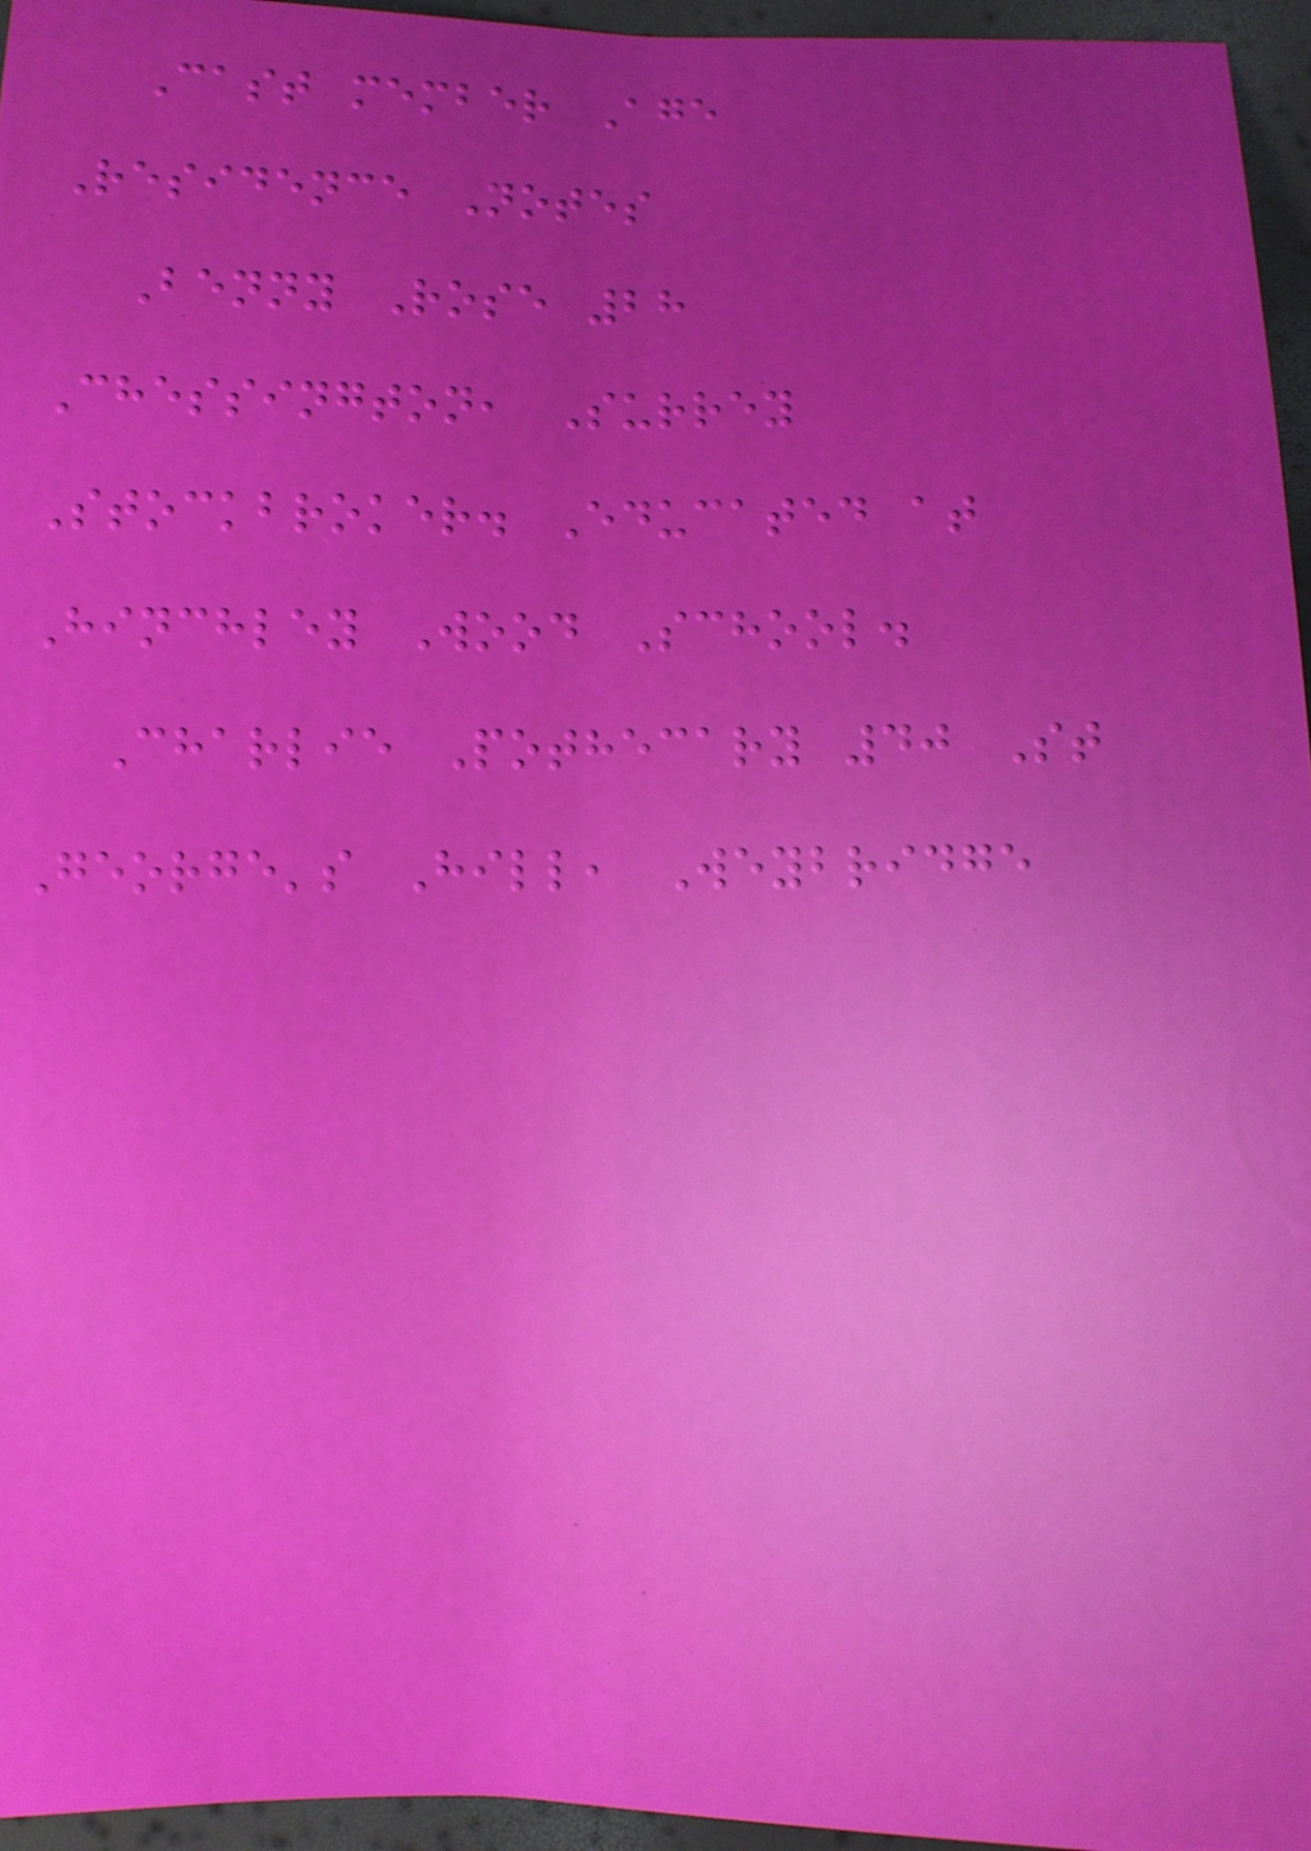Cast member Age
Residence Notes
Benny Rose 28
Chessington, Surrey
Stockbroker. Educated at
Hinchley Wood School.
Charlie Pothecary 40 St
George's Hill, Weybridge
